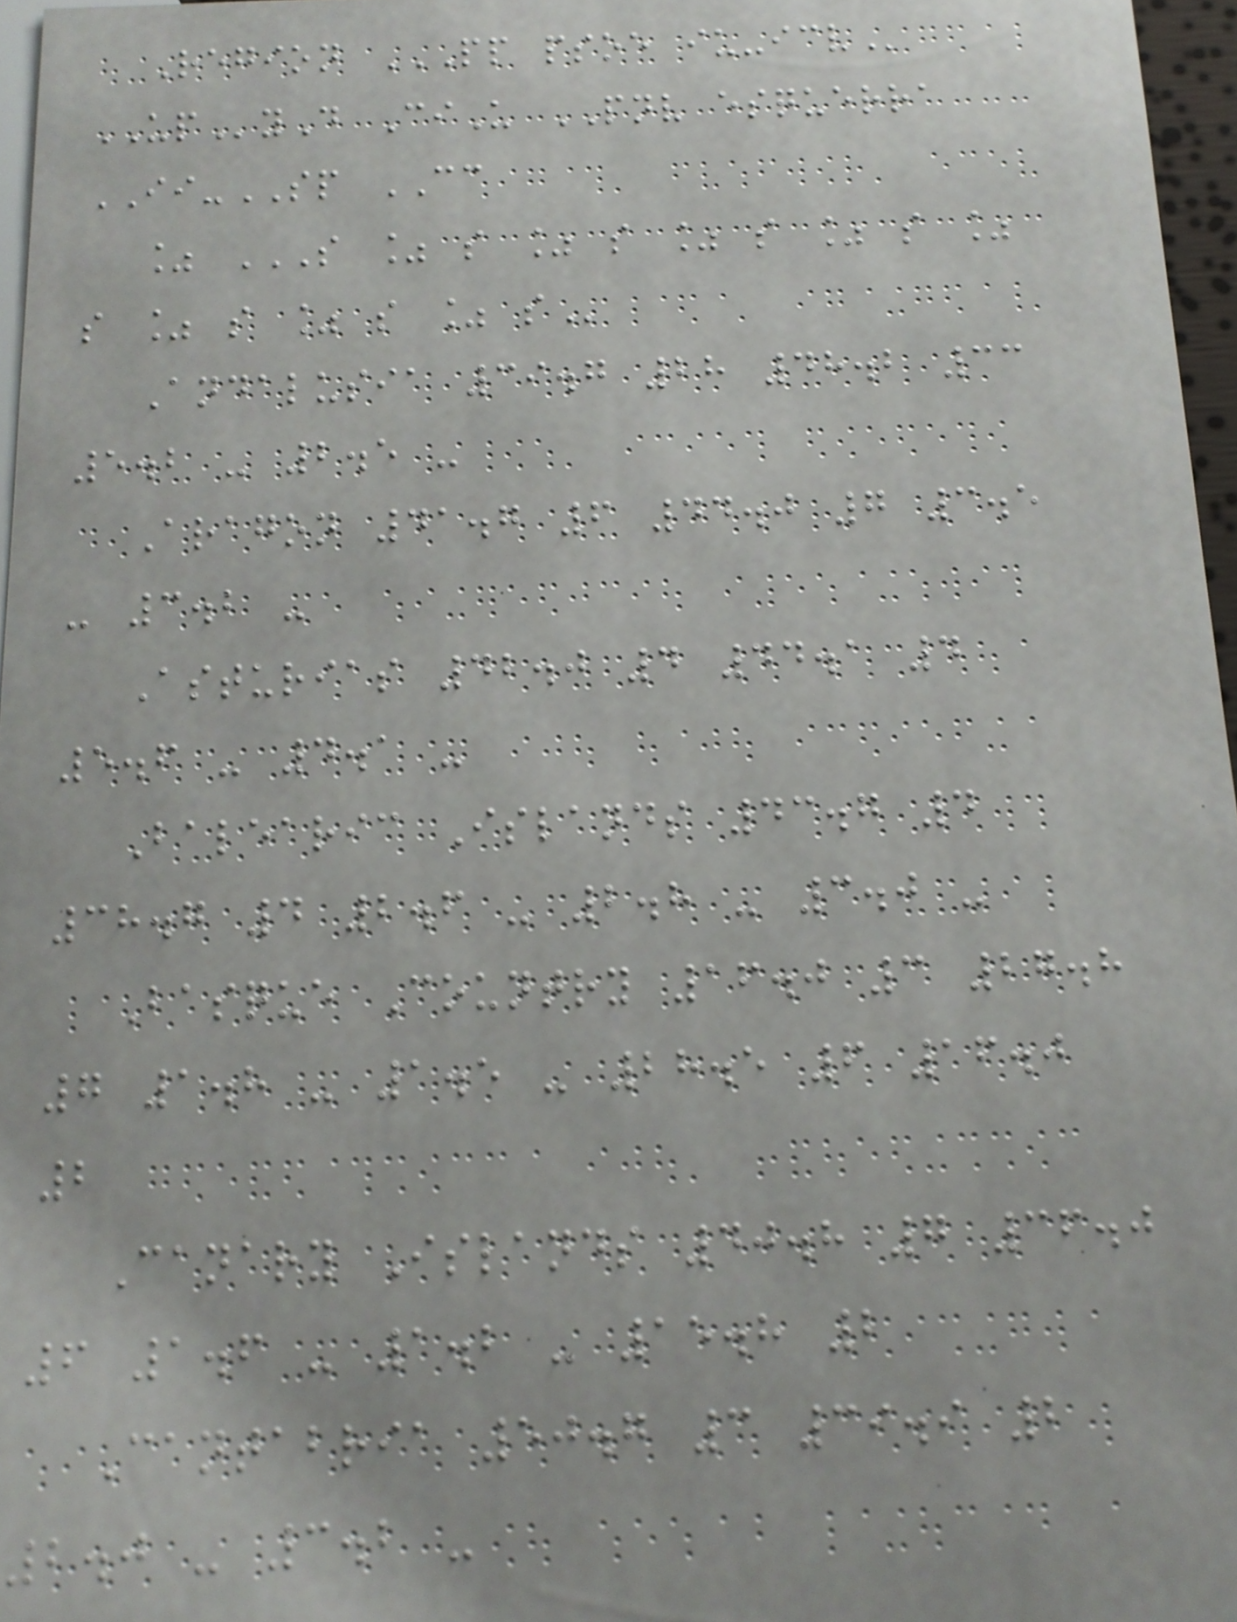Region PP PSOE IU-ICV
UPyD CiU PNV esquerra
II-SP CC
% S % S % S % S % S %
S % S % S % S
Andalusia 39.7 28 48.2 33
5.2 - 2.5 -
Aragon 41.7 6 44.0 7 3.5
- 3.2 -
Asturias 42.0 4 44.1 4
5.6 - 4.1 -
Balearic Islands 43.7 4
38.7 4 2.6 - 2.8 - 3.0 -
Basque Country 16.0 3 27.8
7 1.8 - 1.5 - 28.5 6 16.0
2
Canary Islands 40.8 7 36.0
6 1.6 - 1.2 - 15.8 2
Cantabria 50.7 3 39.9 2
2.0 - 3.2 -
